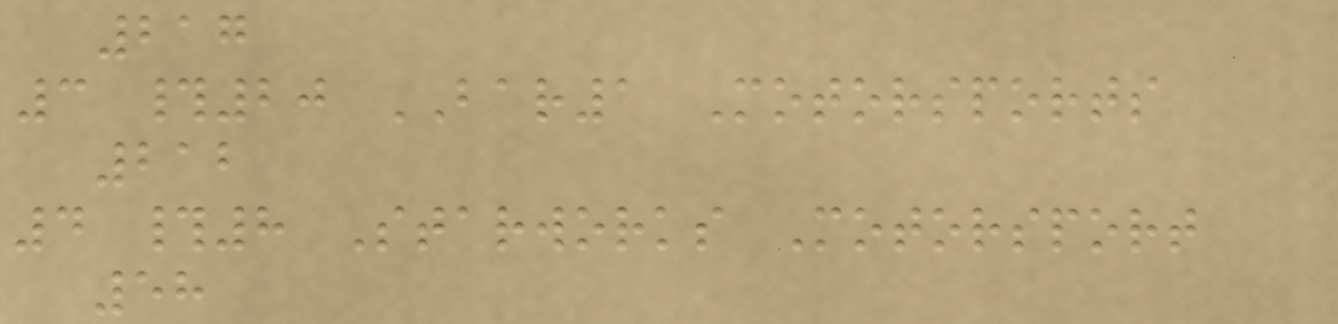217
3 #20 BAR1 Motorsports
212
4 #8 Starworks Motorsport
58
